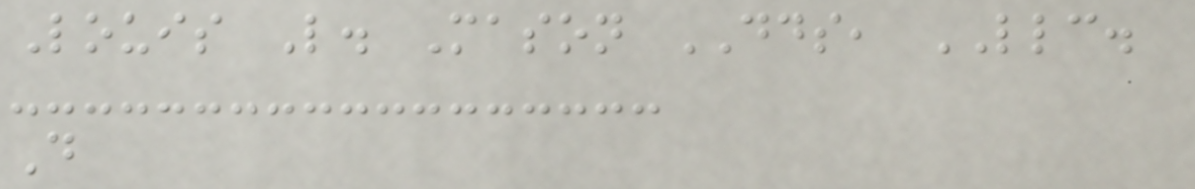Louis L. Mason DDS, LLC.
D
